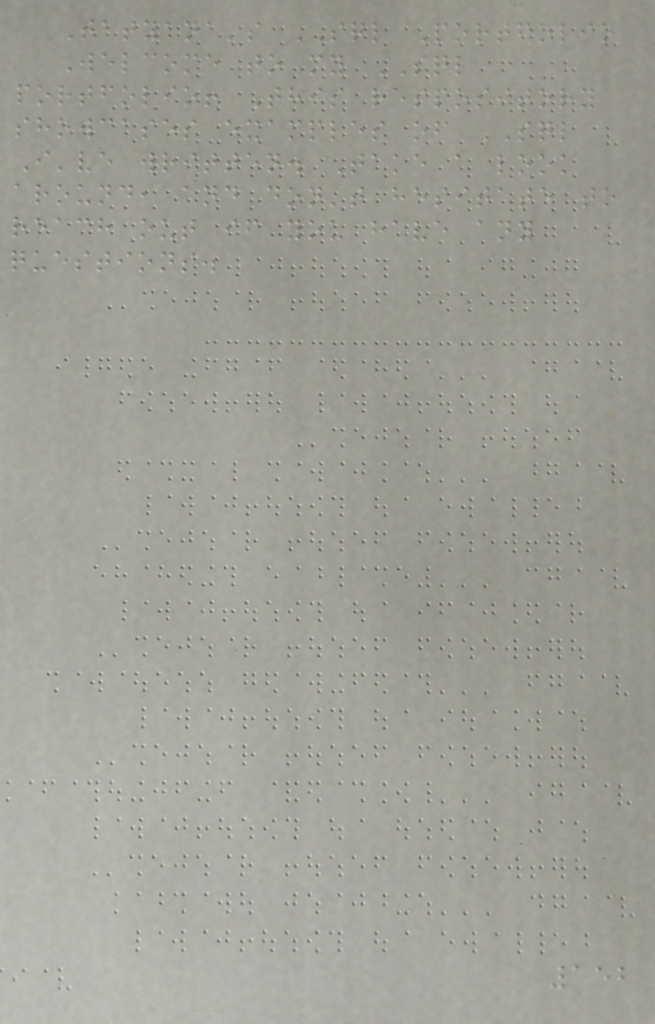Tatyana's SQL Portfolio
Welcome to my SQL
portfolio! This respository
showcases examples of SQL
I've written. Take a look
around, and don't hesitate to
reach out if you have any
questions.
152
